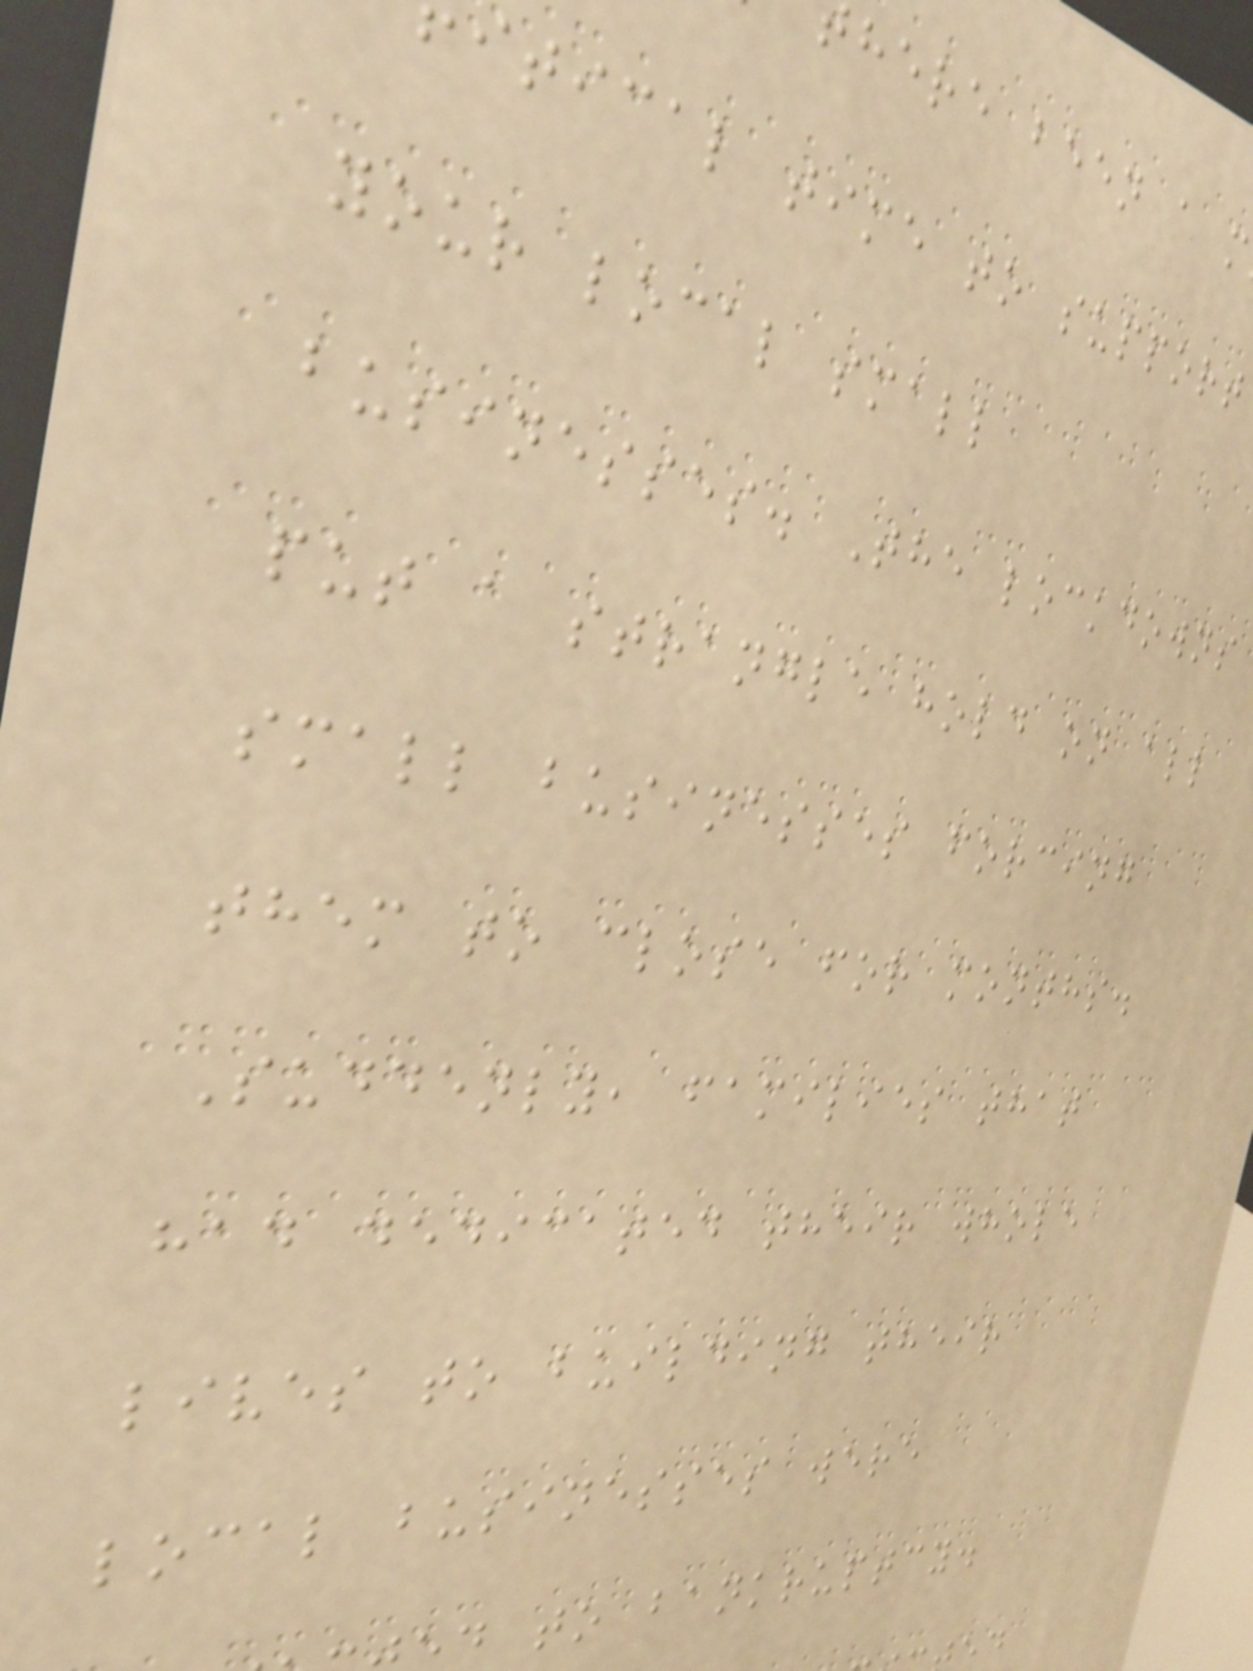here been a m
itical time to support
your local small
businesses. The lockdowns
put a strangle hold on all
small businesses forcing
them to close for months.
Suddenly, families that
had dedicated their whole
lives to building their
local businesses were
d to bankruptcy.
